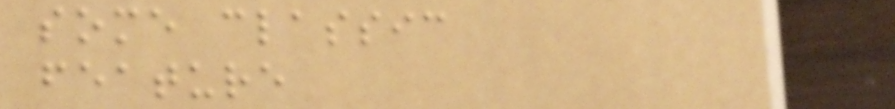some classic
feature
